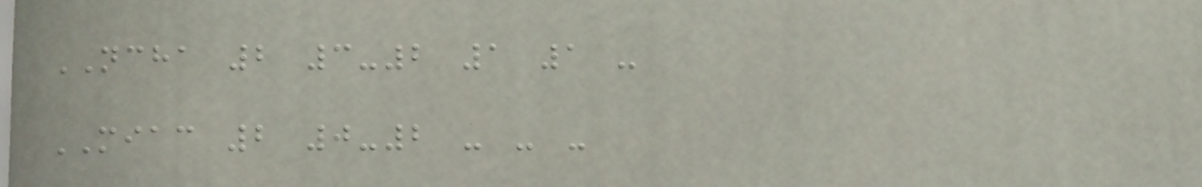NCHA 2 3-2 1 1 -
MIAC 2 0-2 - - -
